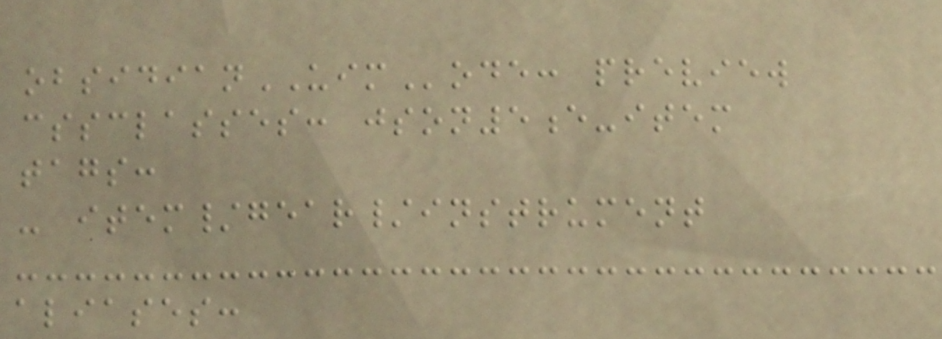obsidianUIMode: preview
cssclasses: json5e-item
tags:
- item/gear/instrument
aliases:
